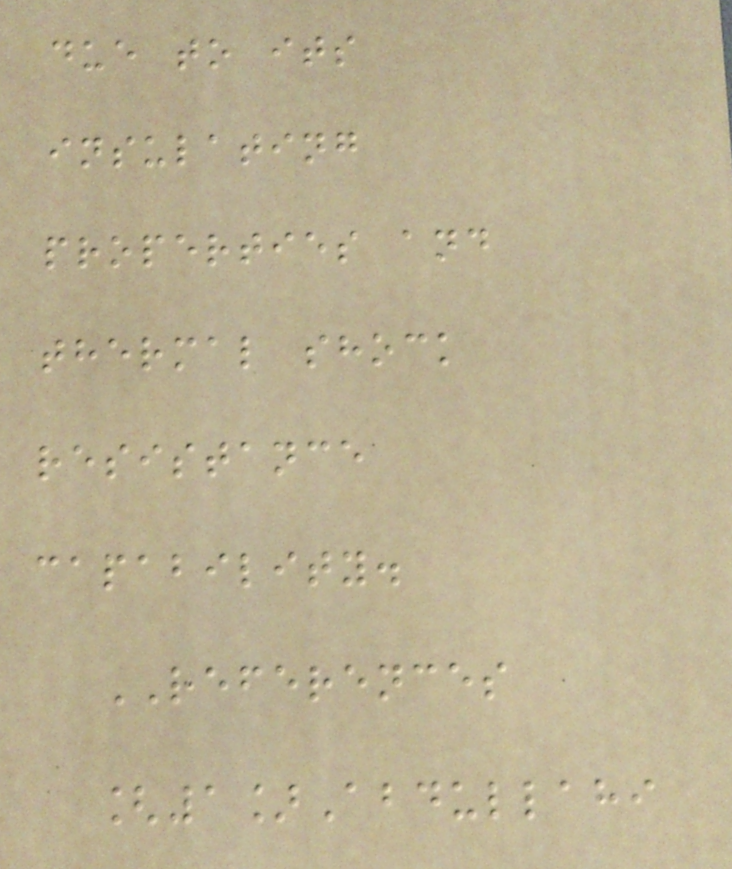due to its
insulating
properties and
thermal shock
resistance
capability.
REFERENCES
[1]Abdullahi
